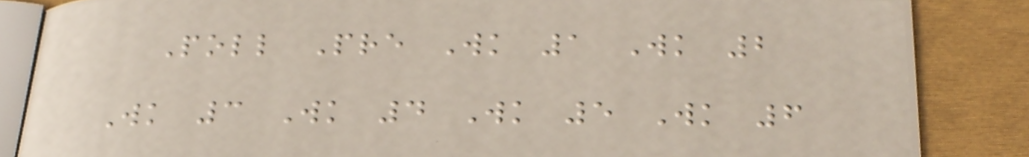Poll Pre Wk 1 Wk 2
Wk 3 Wk 4 Wk 5 Wk 6
